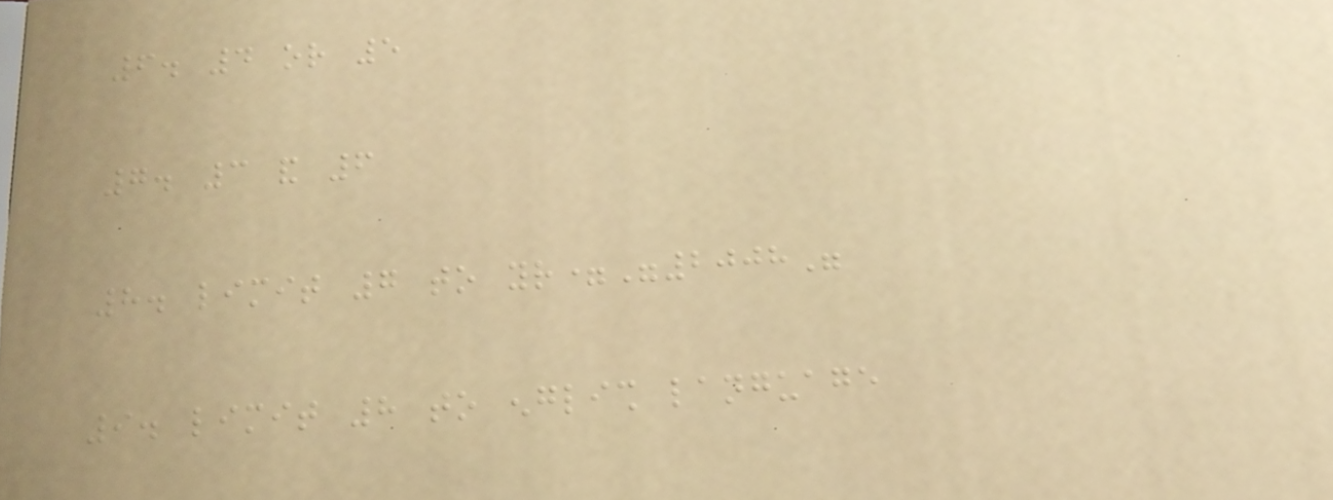6. 4 or 5
7. 3 and 6
8. limit 7 to yr="2008"
9. limit 8 to english language
